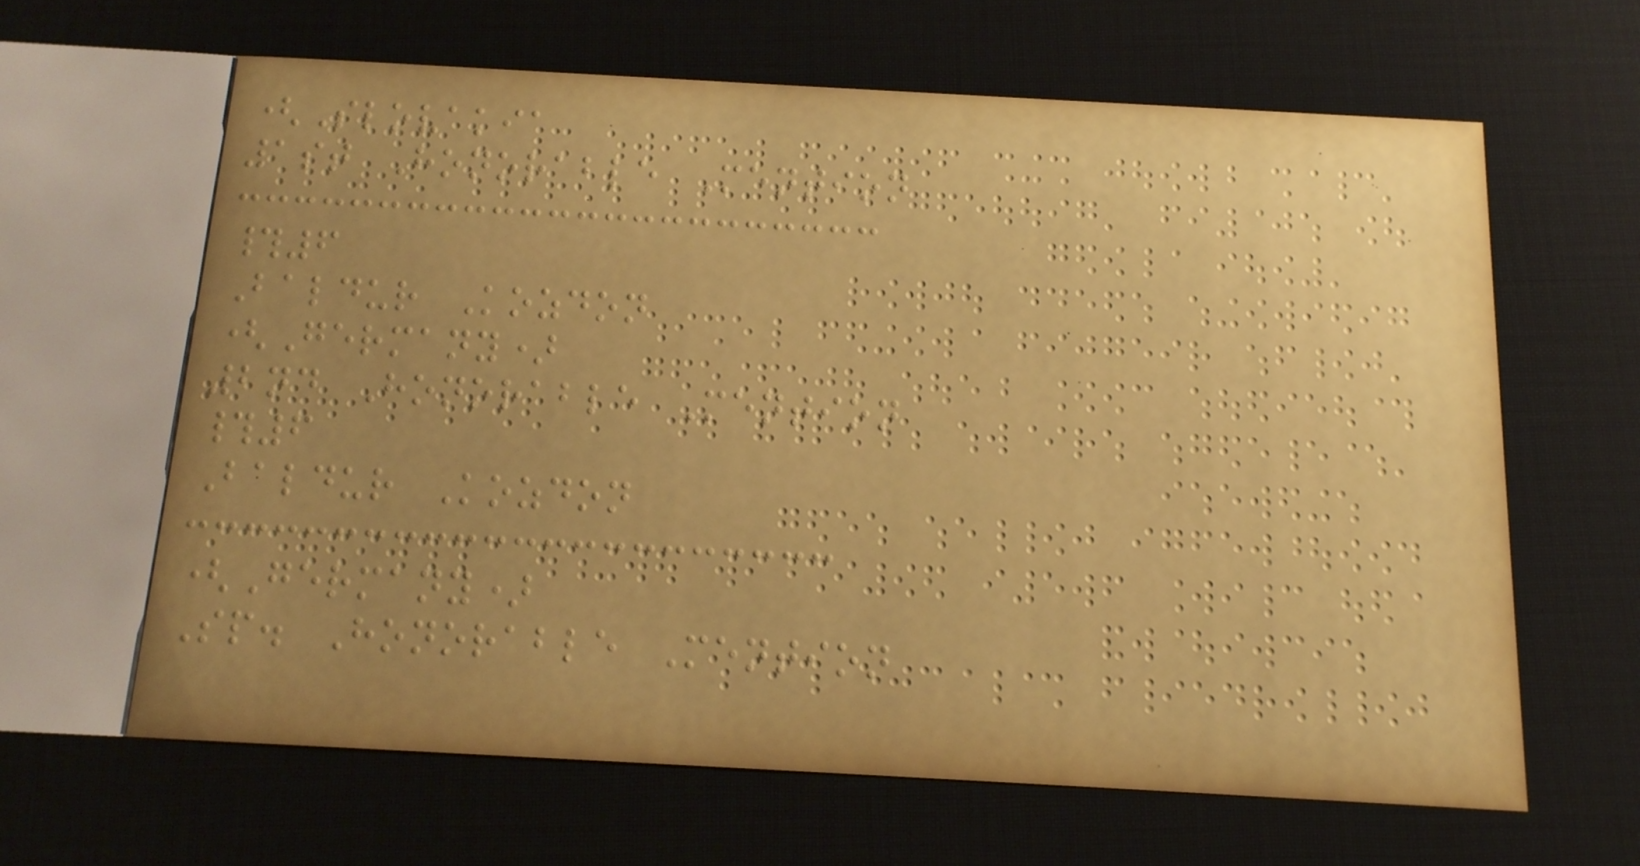(Slovakia
1st Honorable Mention
#6
Baldur Kozdon
(Germany)
2nd Honorable Mention
#6
Baldur Kozdon
(Germany)
Sp. Honorable Mention
